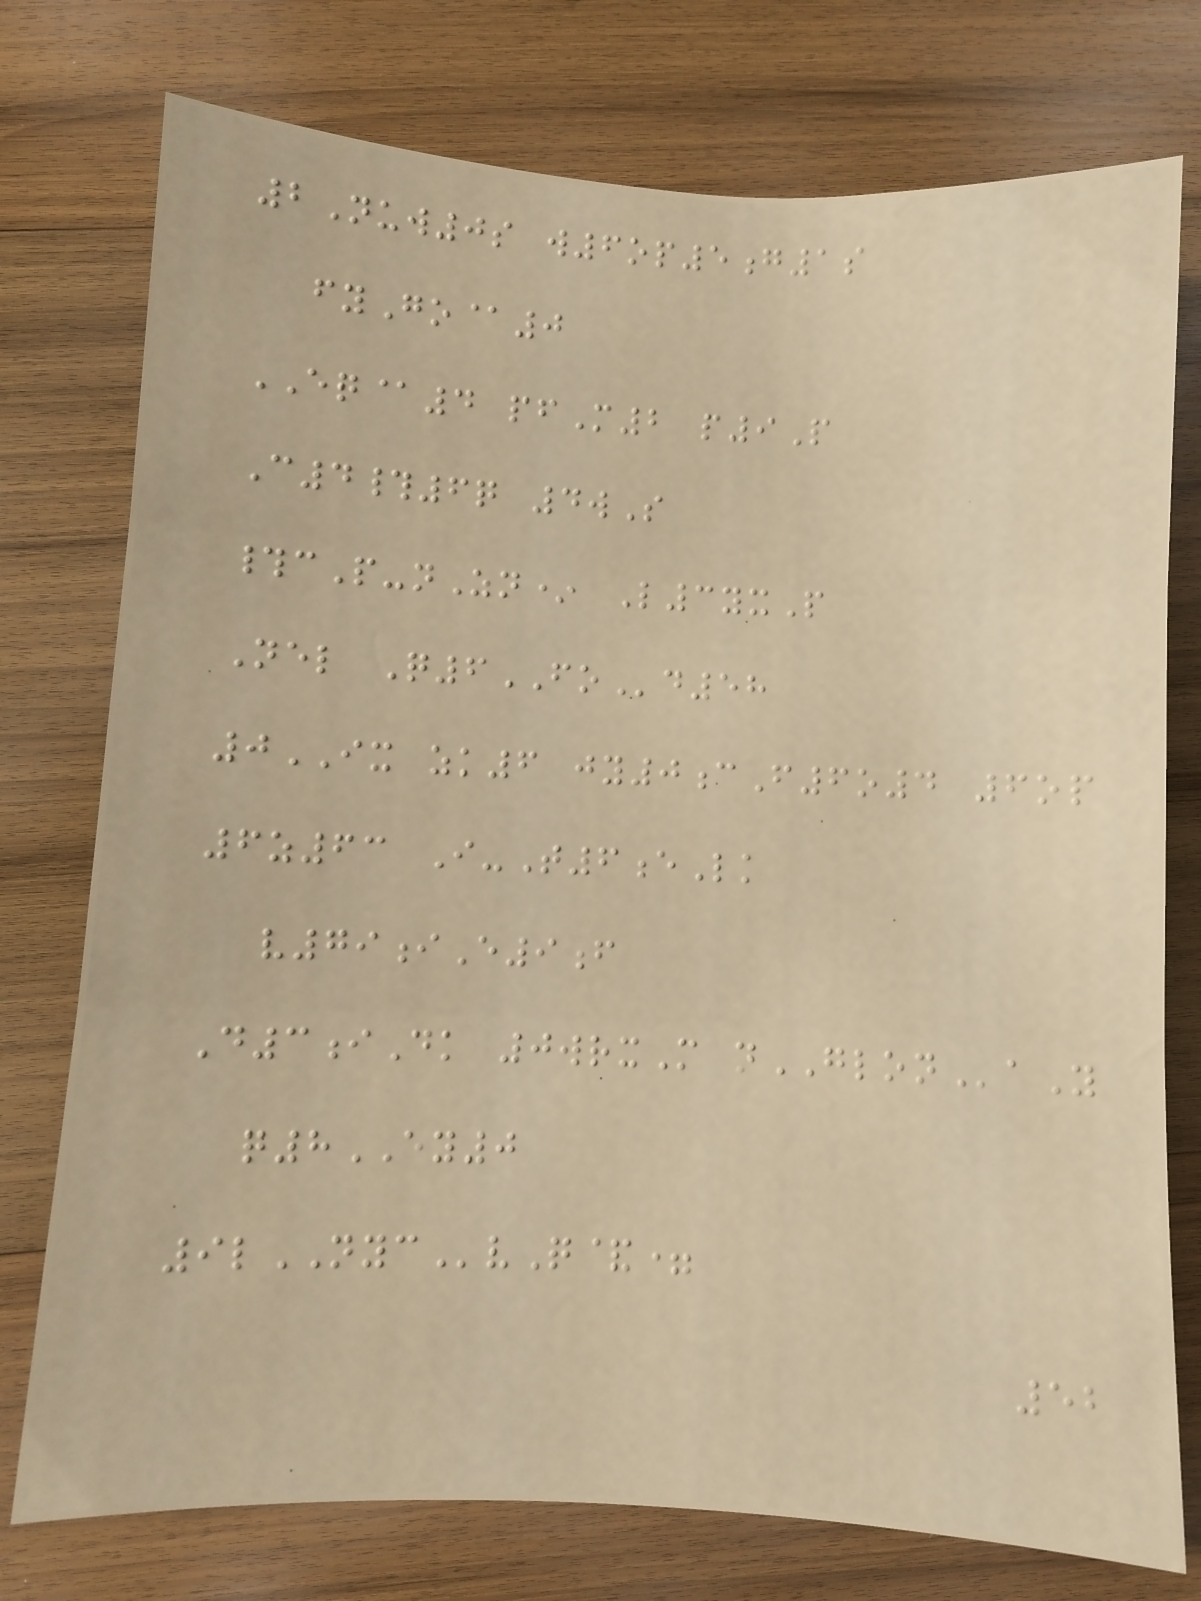2Nuw0s w6op5g1s
fyGo@0
EQ@4 pfM2 p9P
C4#6q 4wS
#cP-nZn* L3yxP
Nel Q6FOd58
0IX zk6 jy0cF6o4 6op
6z63 I-T6eLk
v79iE9f
D3iDk 0wrxM nGLONaY
q8EY0
9lNYCvQ&=
52
